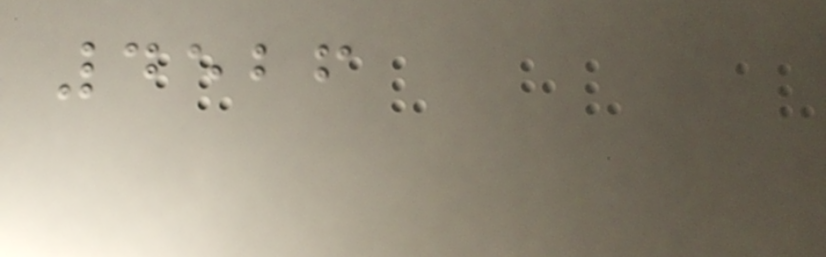4526
